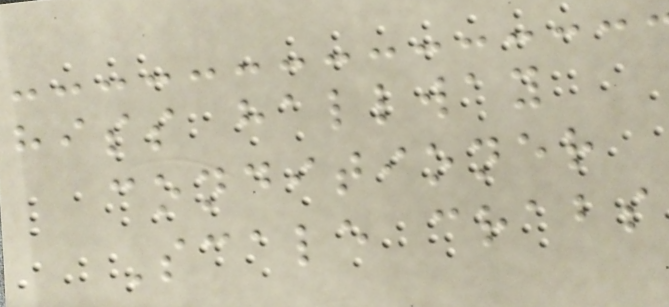hiss hallway
conditioner
Scale crabs
